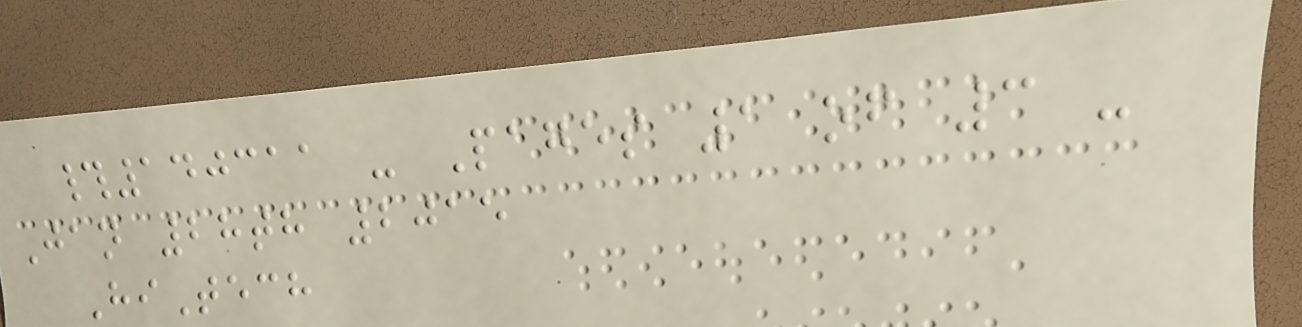#140311 - Pages 1 of 3 -
Jan 28th 2015
HiTech
